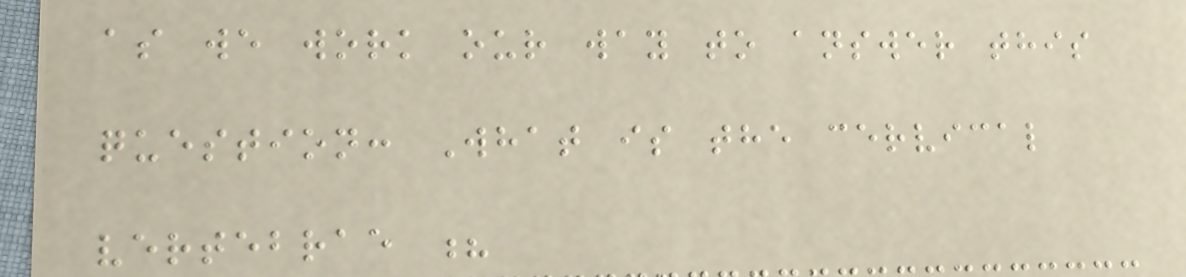as we work our way to answer this
question: What is the cervical
vertebrae ?
